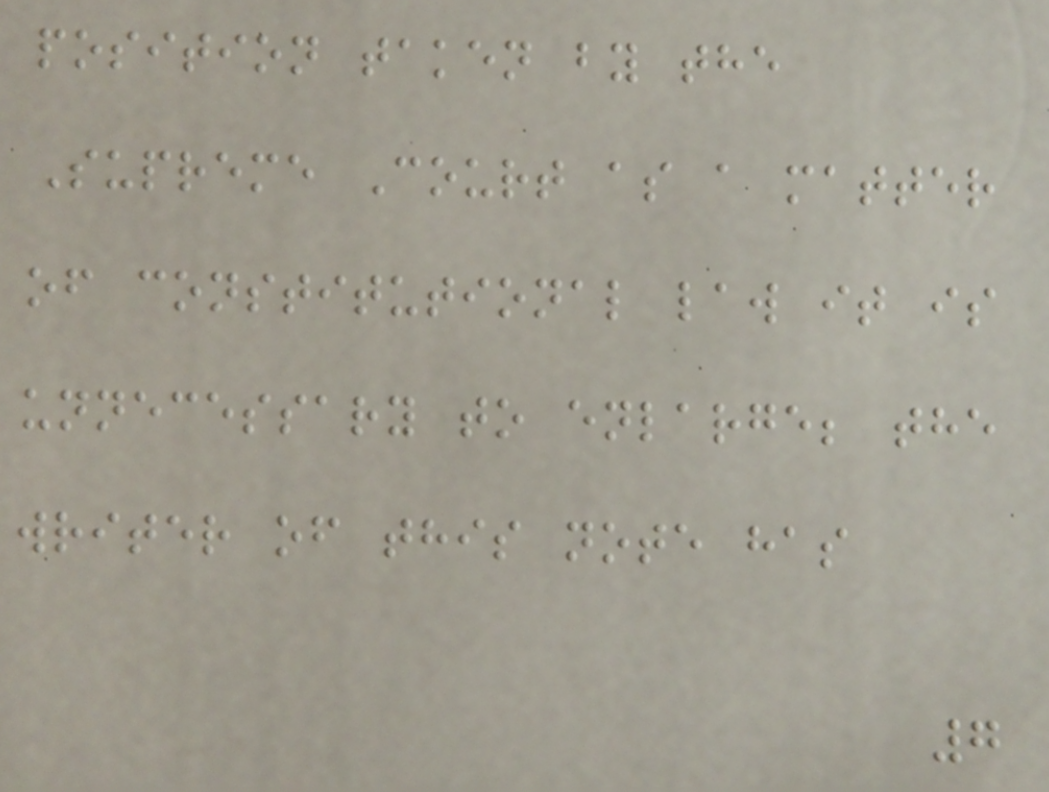position taken by the
Supreme Court as a matter
of constitutional law it is
unnecessary to enlarge; the
writer of this note has
7
